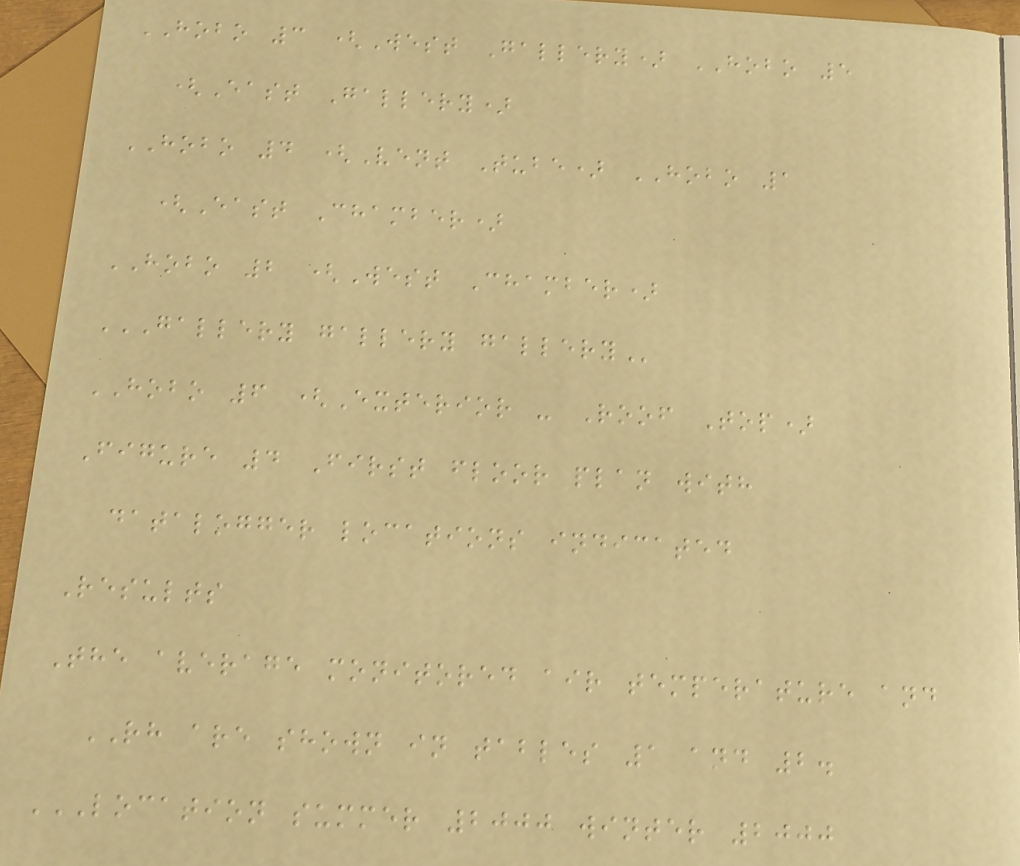HOBO 3 (West Gallery) HOBO 5
(East Gallery)
HOBO 4 (Vent Tube) HOBO 1
(East Chamber)
HOBO 2 (West Chamber)
GALLERY GALLERY GALLERY
HOBO 6 (Exterior - Roof Top)
Figure 4 First floor plan with
datalogger locations indicated
Results
The average monitored air temperature and
RH are shown in tables 1 and 2.
LOCATION SUMMER 2000 WINTER 2000
